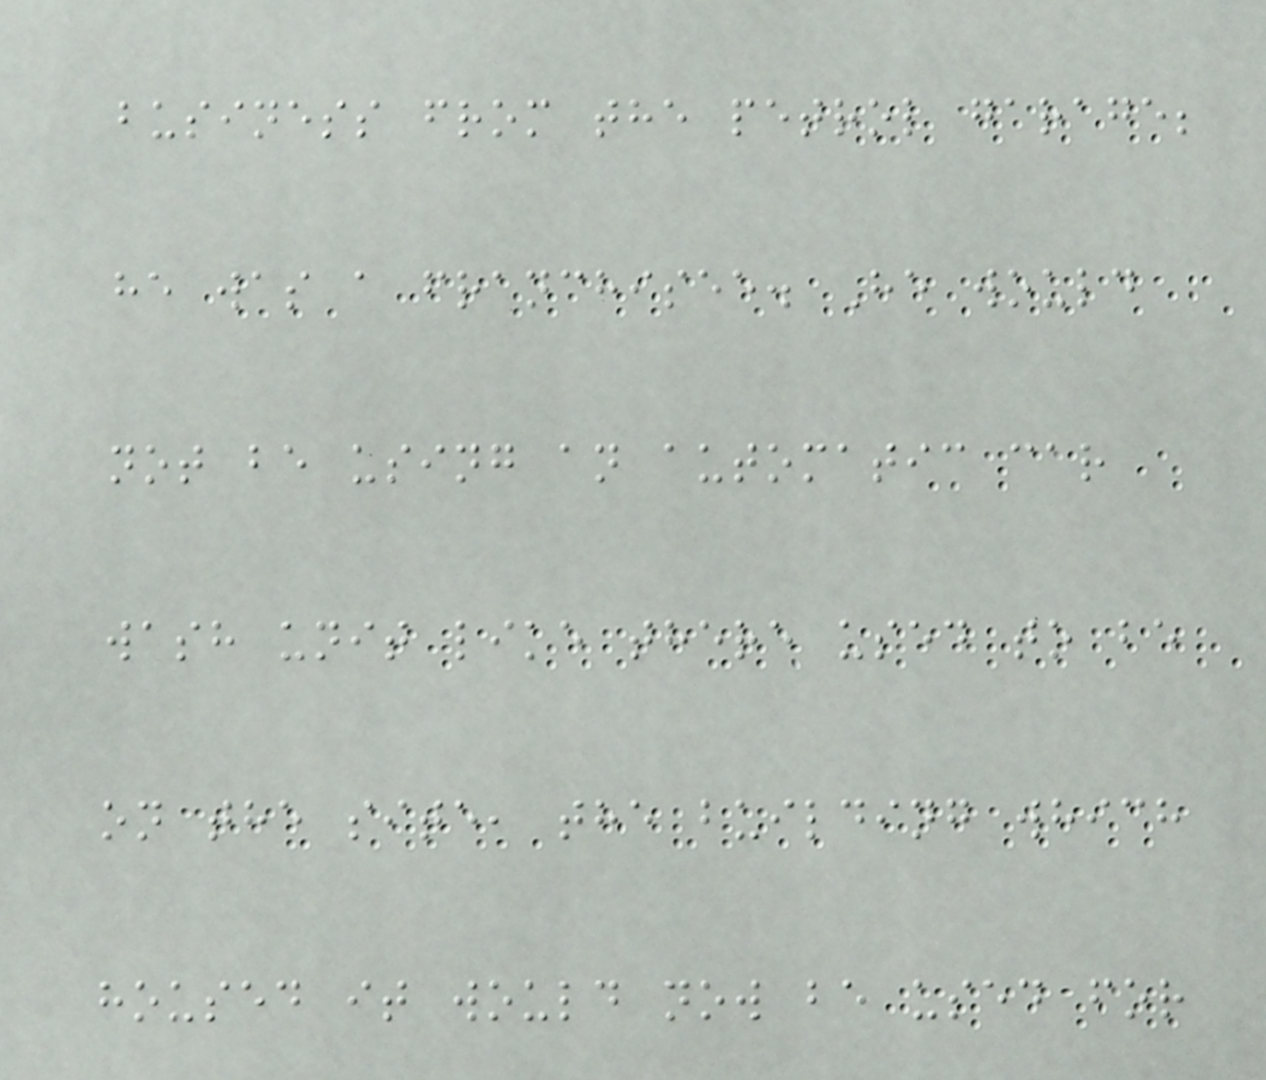business from the petrol garage;
he was a franchisee. He would
not be using an automatic car
wash unit like there used to be
on the site, the building which
housed it would now be used for
